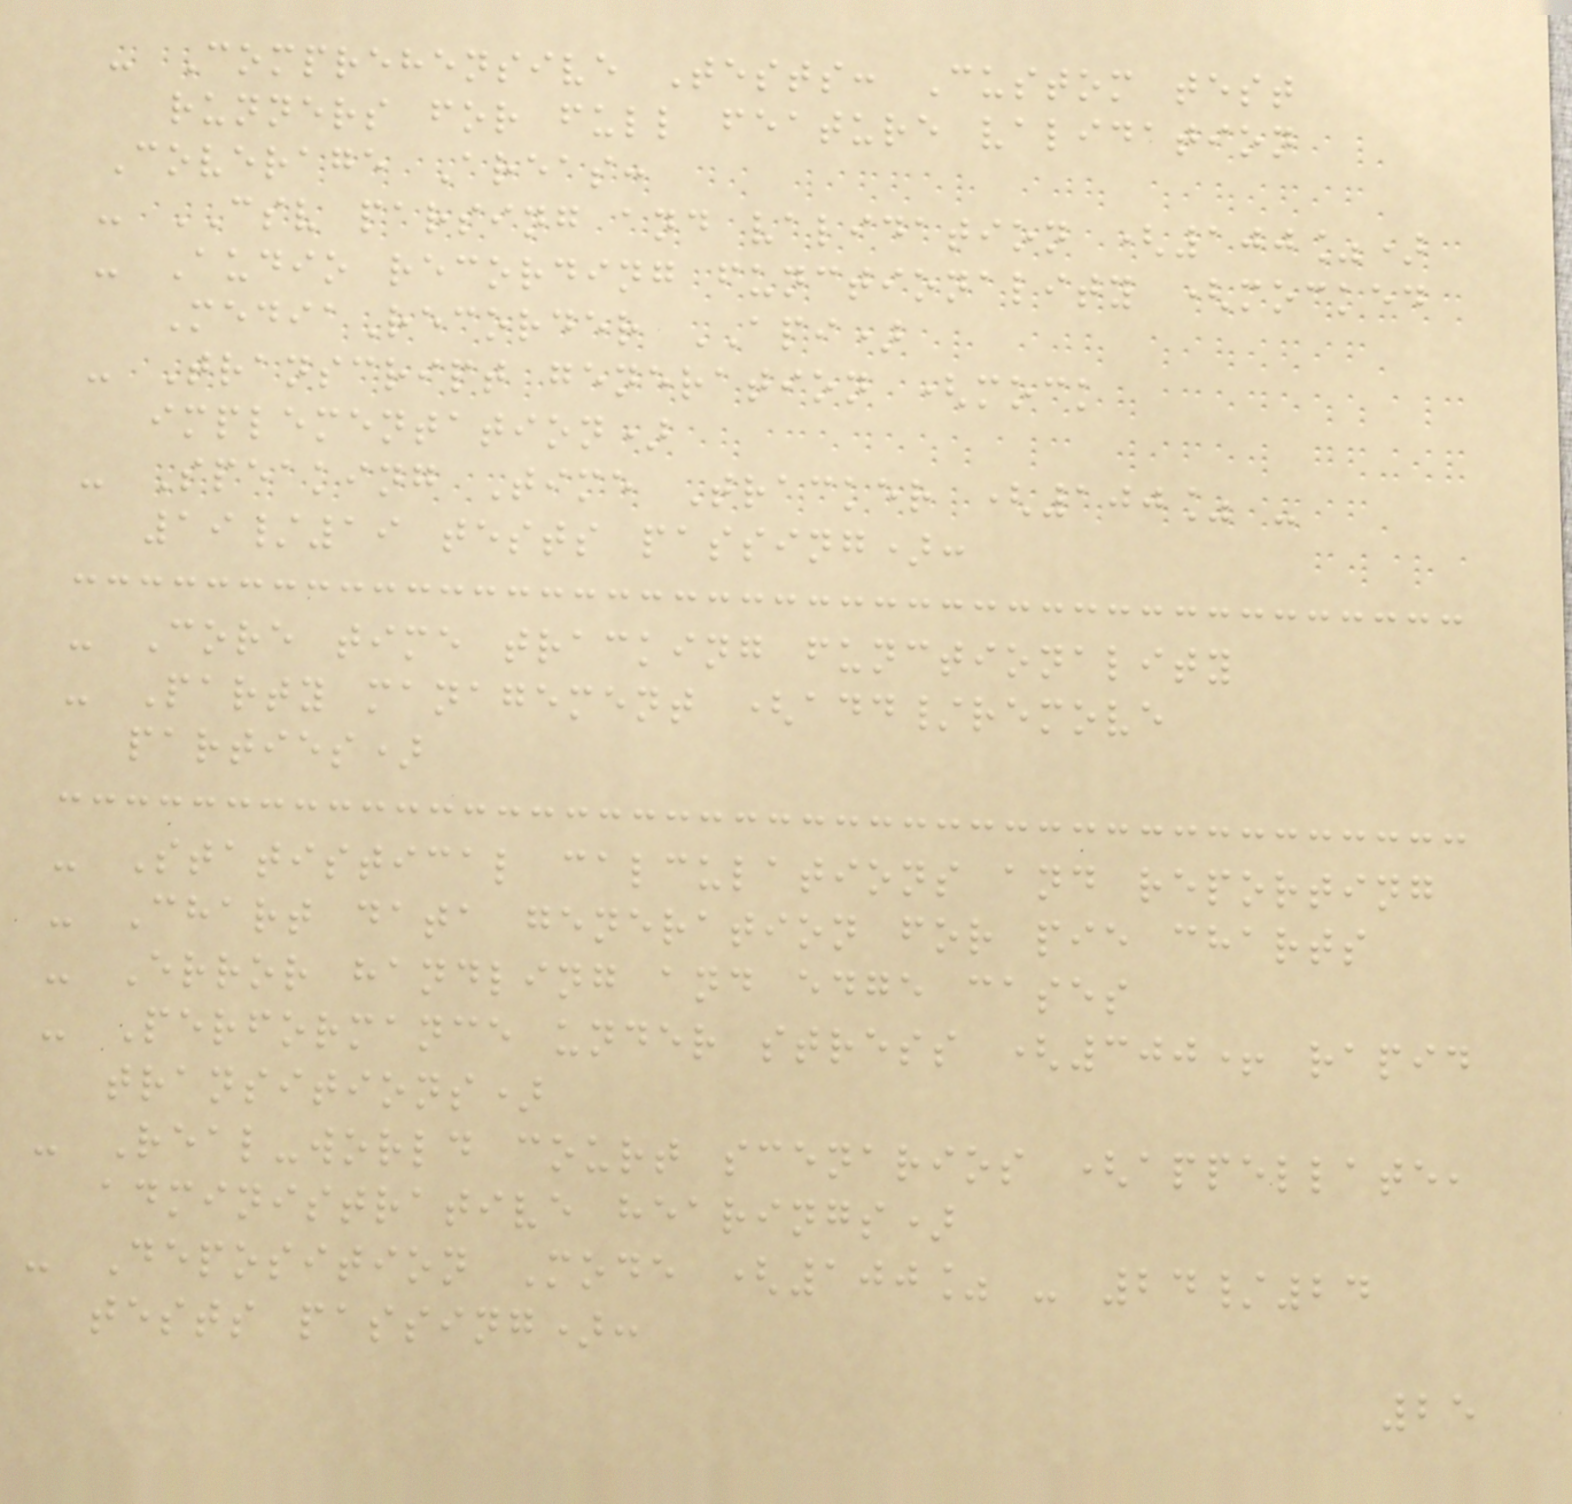- Comprehensive Tests: Custom test
runners for full feature validation
Coverage Areas:
- CSV parsing and validation (100%)
- Audio recording functionality (mocked
MediaRecorder API)
- Transcript generation (mock
implementation)
- Speaking Time Tracker (100% -
19/19 tests passing):
- Core time tracking functionality
- Party management (add/remove
parties)
- Statistical calculations and reporting
- Chart data generation for pie charts
- Error handling and edge cases
- Performance under stress (300+ rapid
transitions)
- Real-world court scenarios (appellate,
administrative hearings)
- Deposition Mode (100% - 24/24
tests passing):
25
